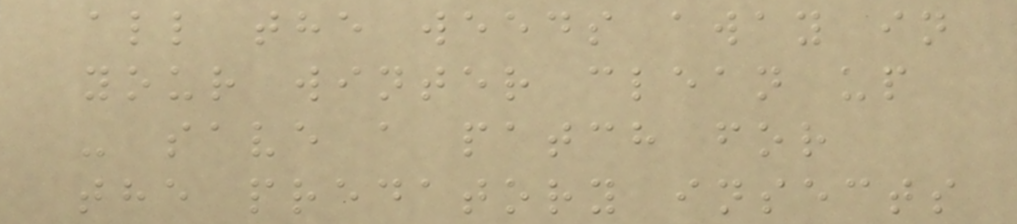all the weeds away in
your winter clean up
- save a patch for
the predatory insects
